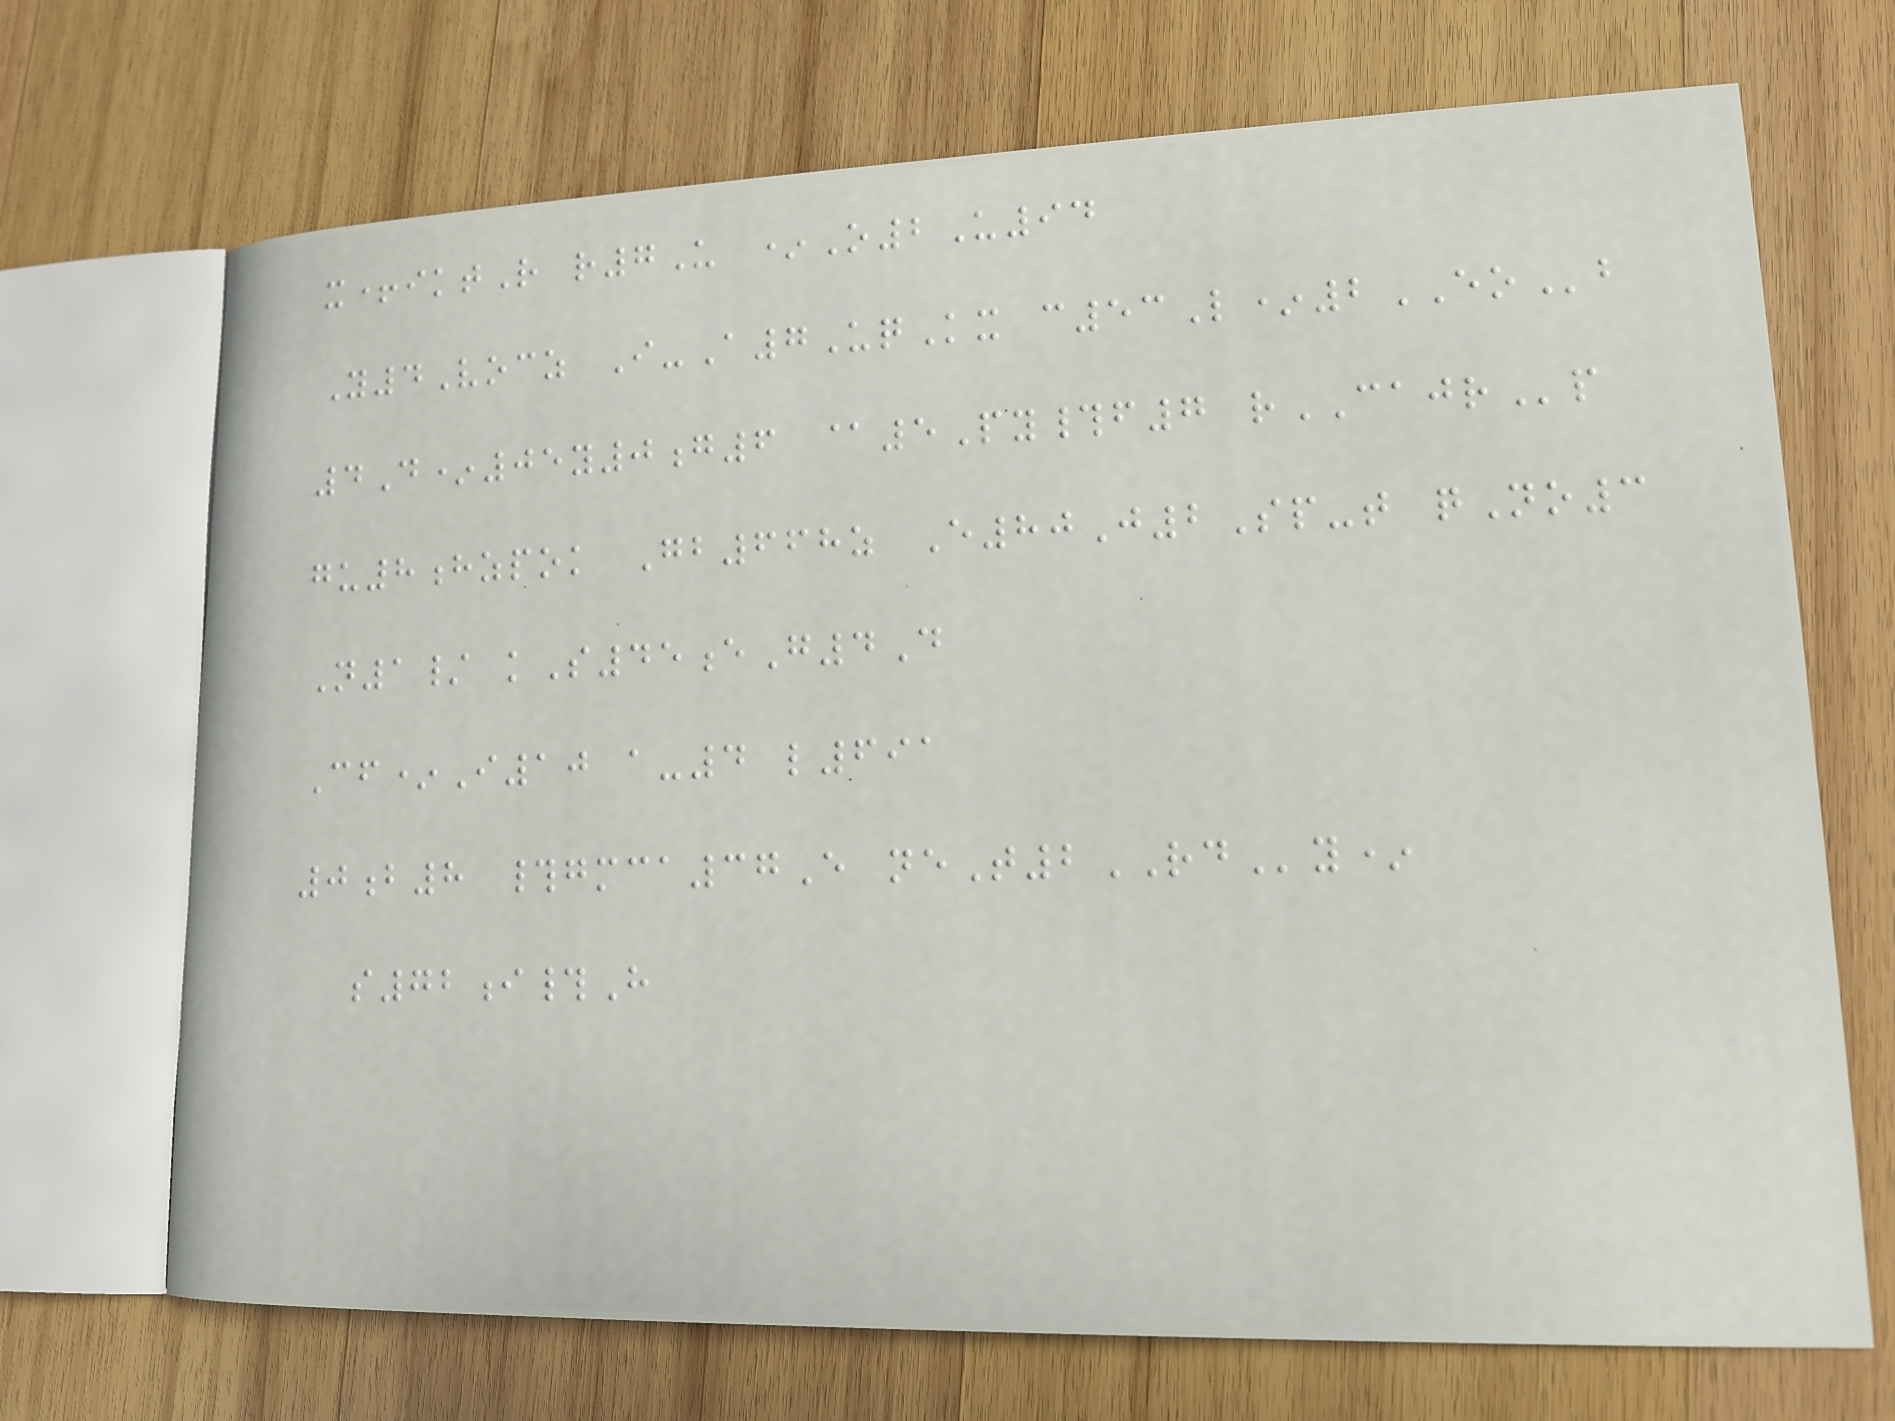x+iktR r7U *O2U94
Y4Vocz I-A7UqKx c53L*2EOb
4D*05y0g6 @5Py#f7 rCAJRp
gu8hzpok Gb668z E80J2Sp-t qNo3
N1/ kS45eG4D
Cf*I10 a-4 l691
0b8 #gmca37E neT2RDy*
s72i#H
